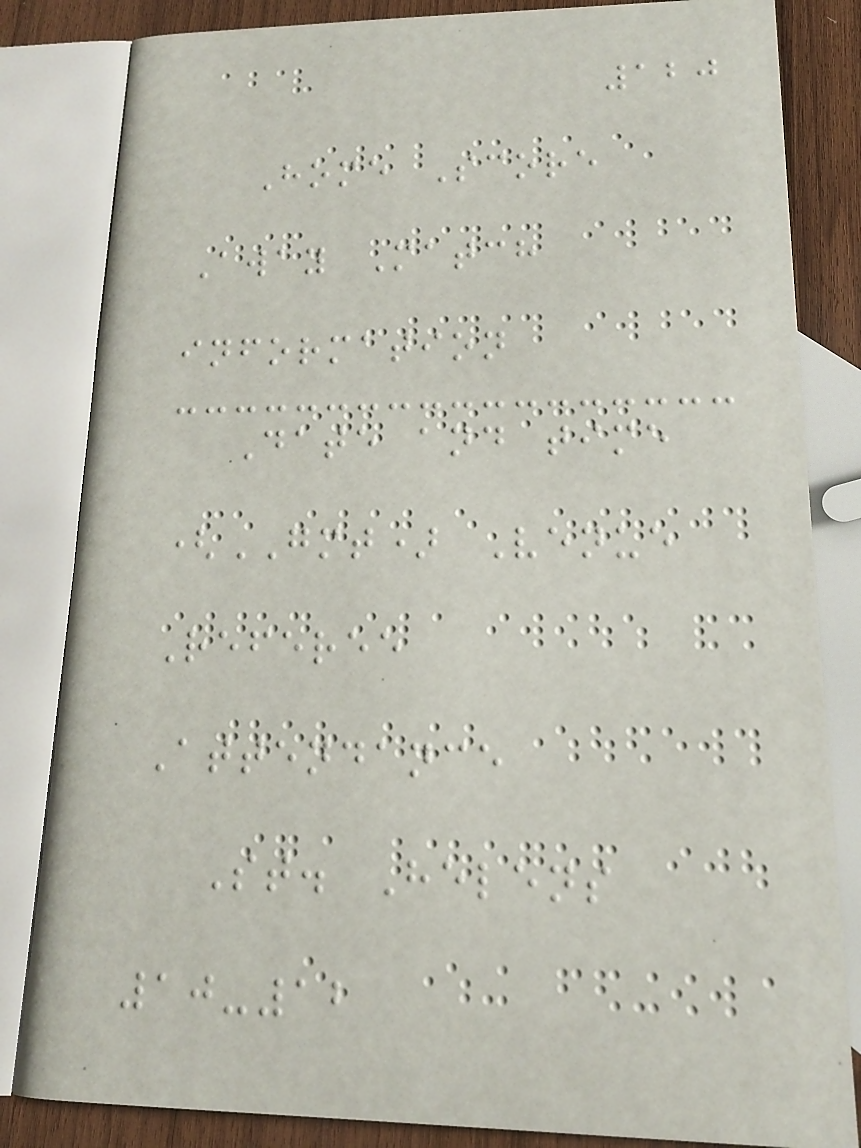120
Home Score
Away Match
information
Date and time
(GMT) Venue
Referee
Attendance
St. Helens
10-12
